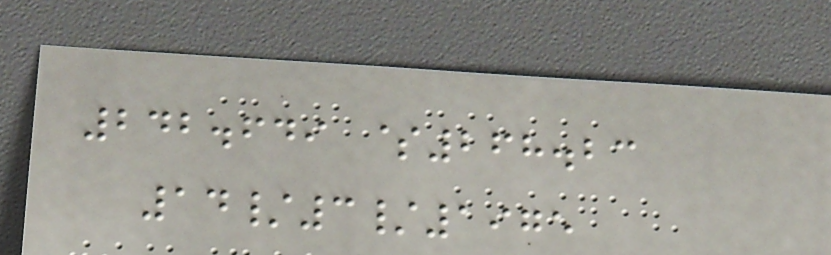242.649 $268.23
14/3/1975
